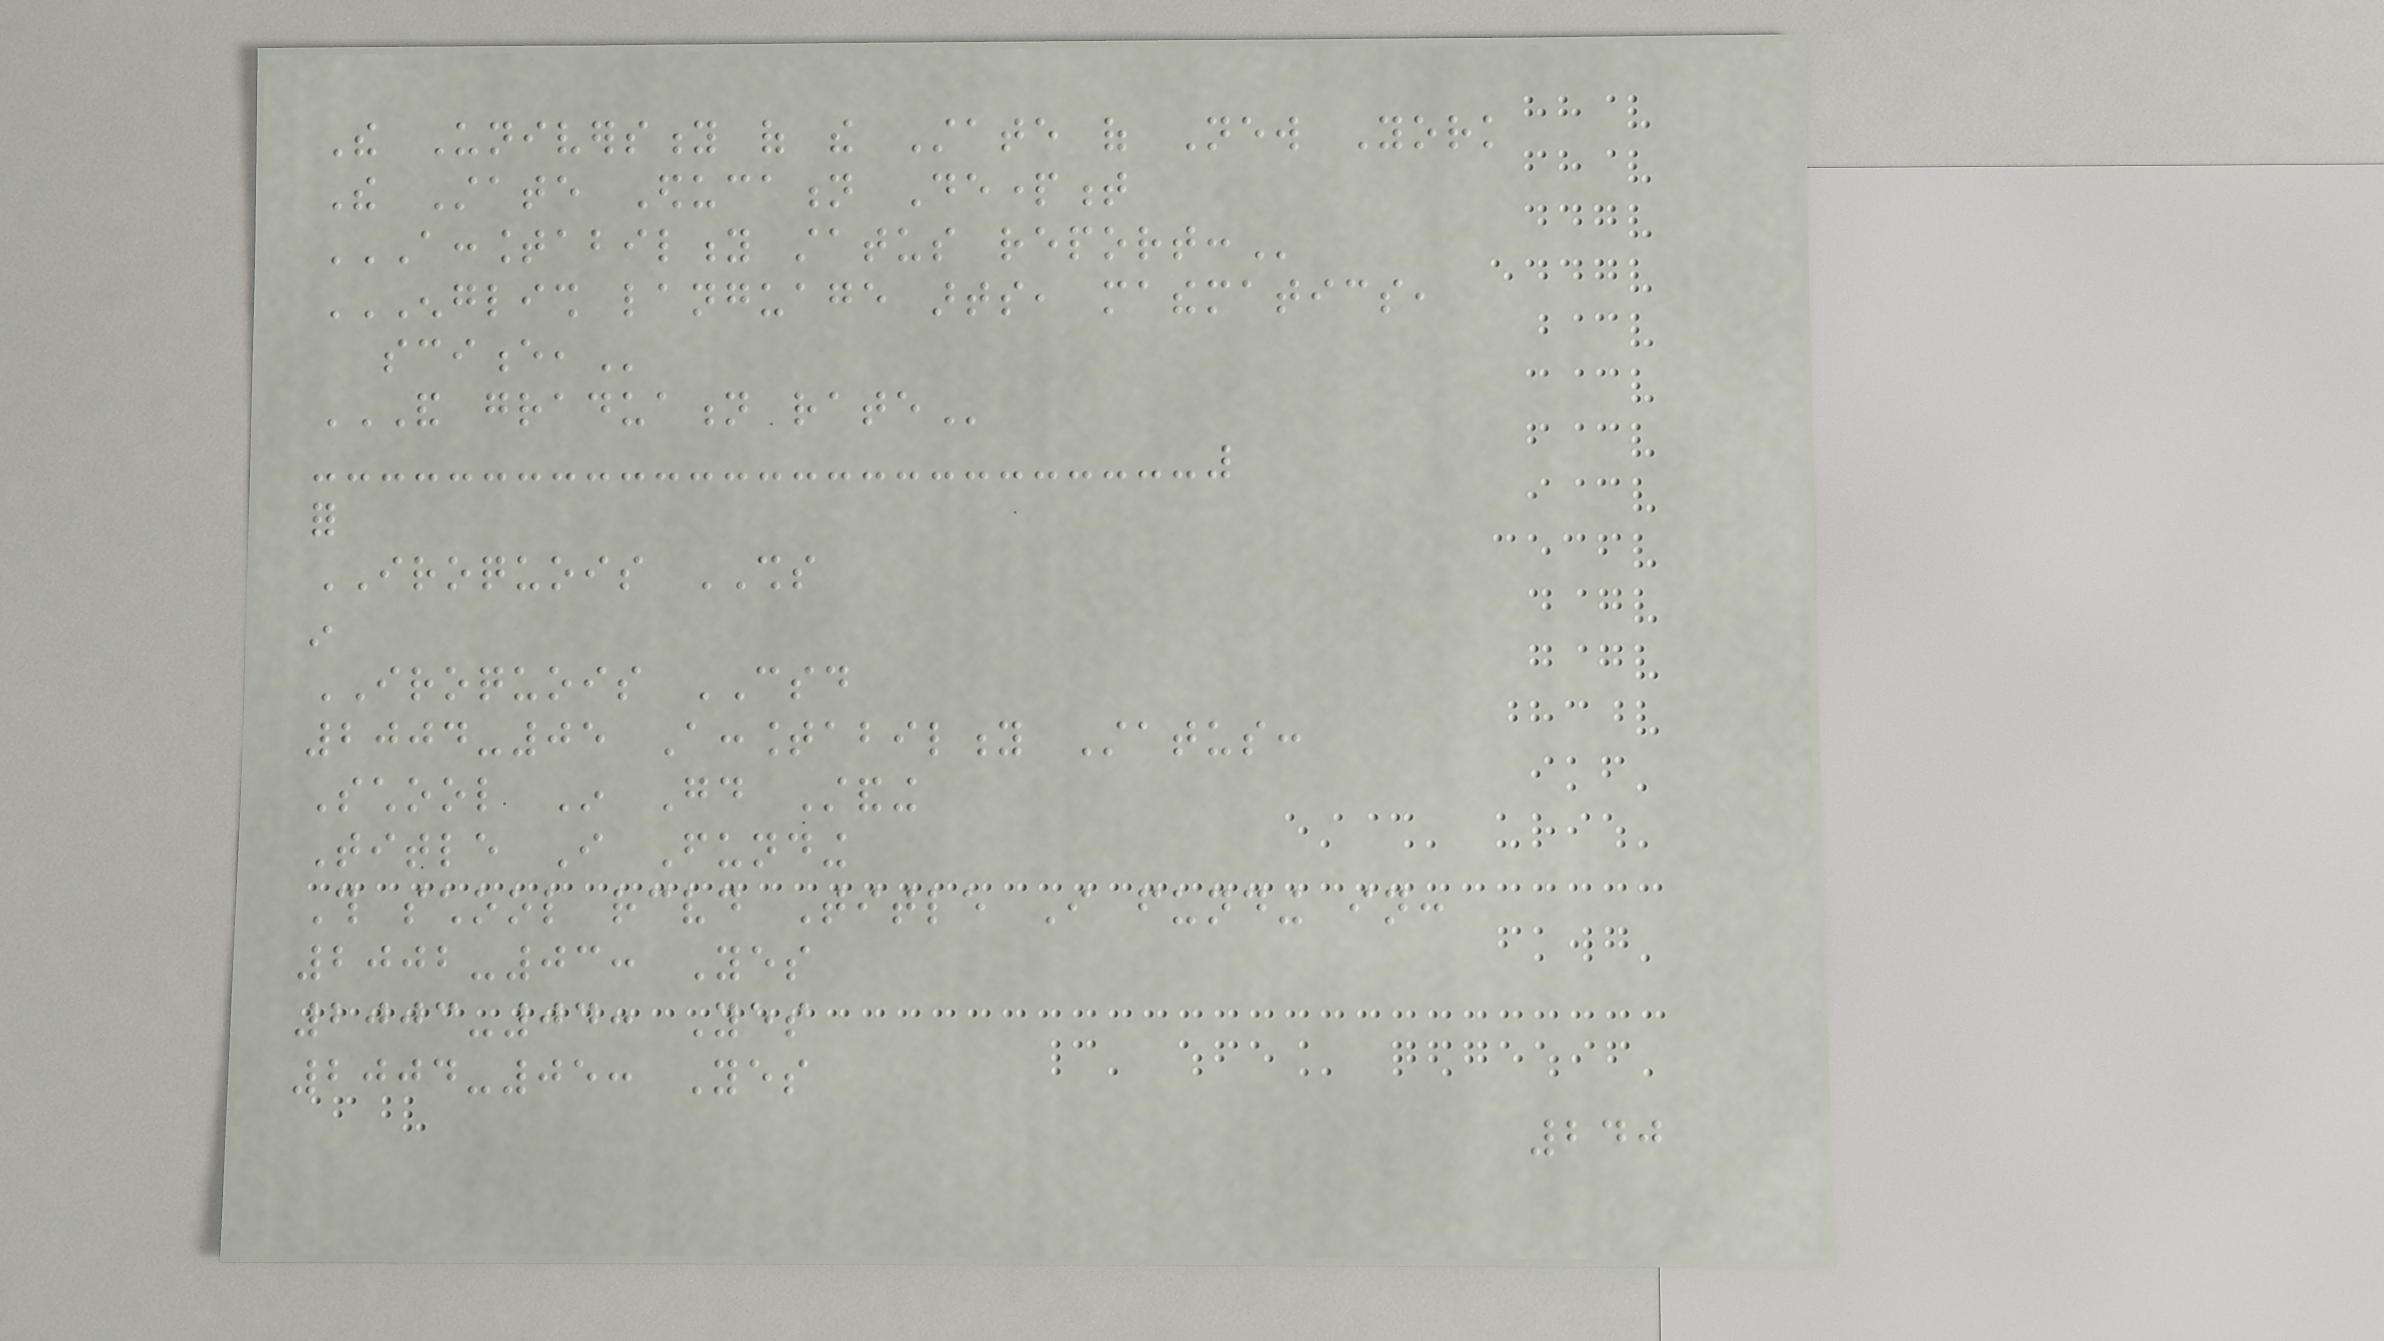The University of the State of New York
The State Education Department
ACCOUNTABILITY STATUS REPORT:
ENGLISH LANGUAGE ARTS, MATHEMATICS,
SCIENCE,
AND GRADUATION RATE
for
IROQUOIS SHS
in
IROQUOIS CSD
2004-05 Accountability Status:
School In Good Standing
Title I Funding
This school received Title I funding in:
2002-03: Yes
2003-04: Yes
2004-05: Yes
240
